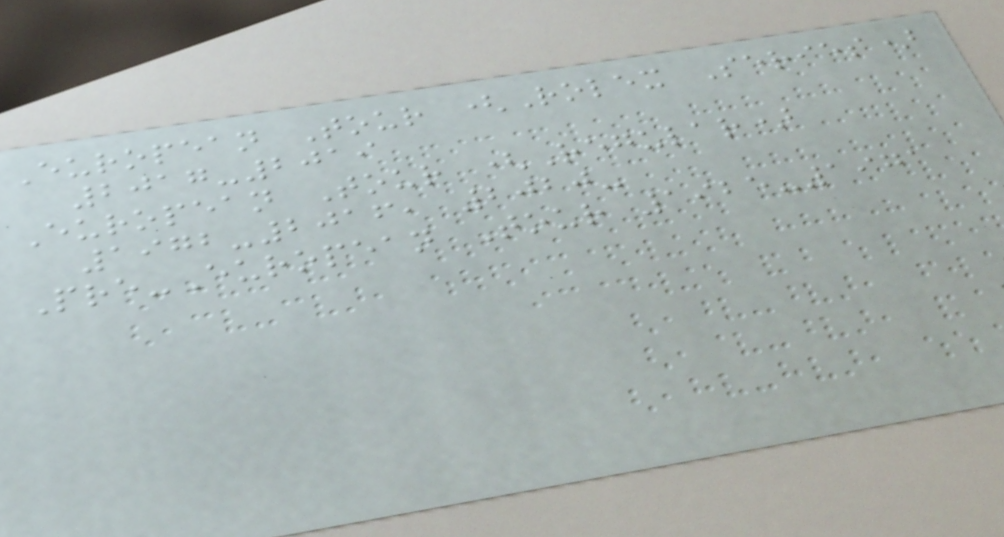European Tour (Rolex Series)
2017-2019
European Tour (Regular)
1972-2016, 2020-
Pre-European Tour 1925-1971
